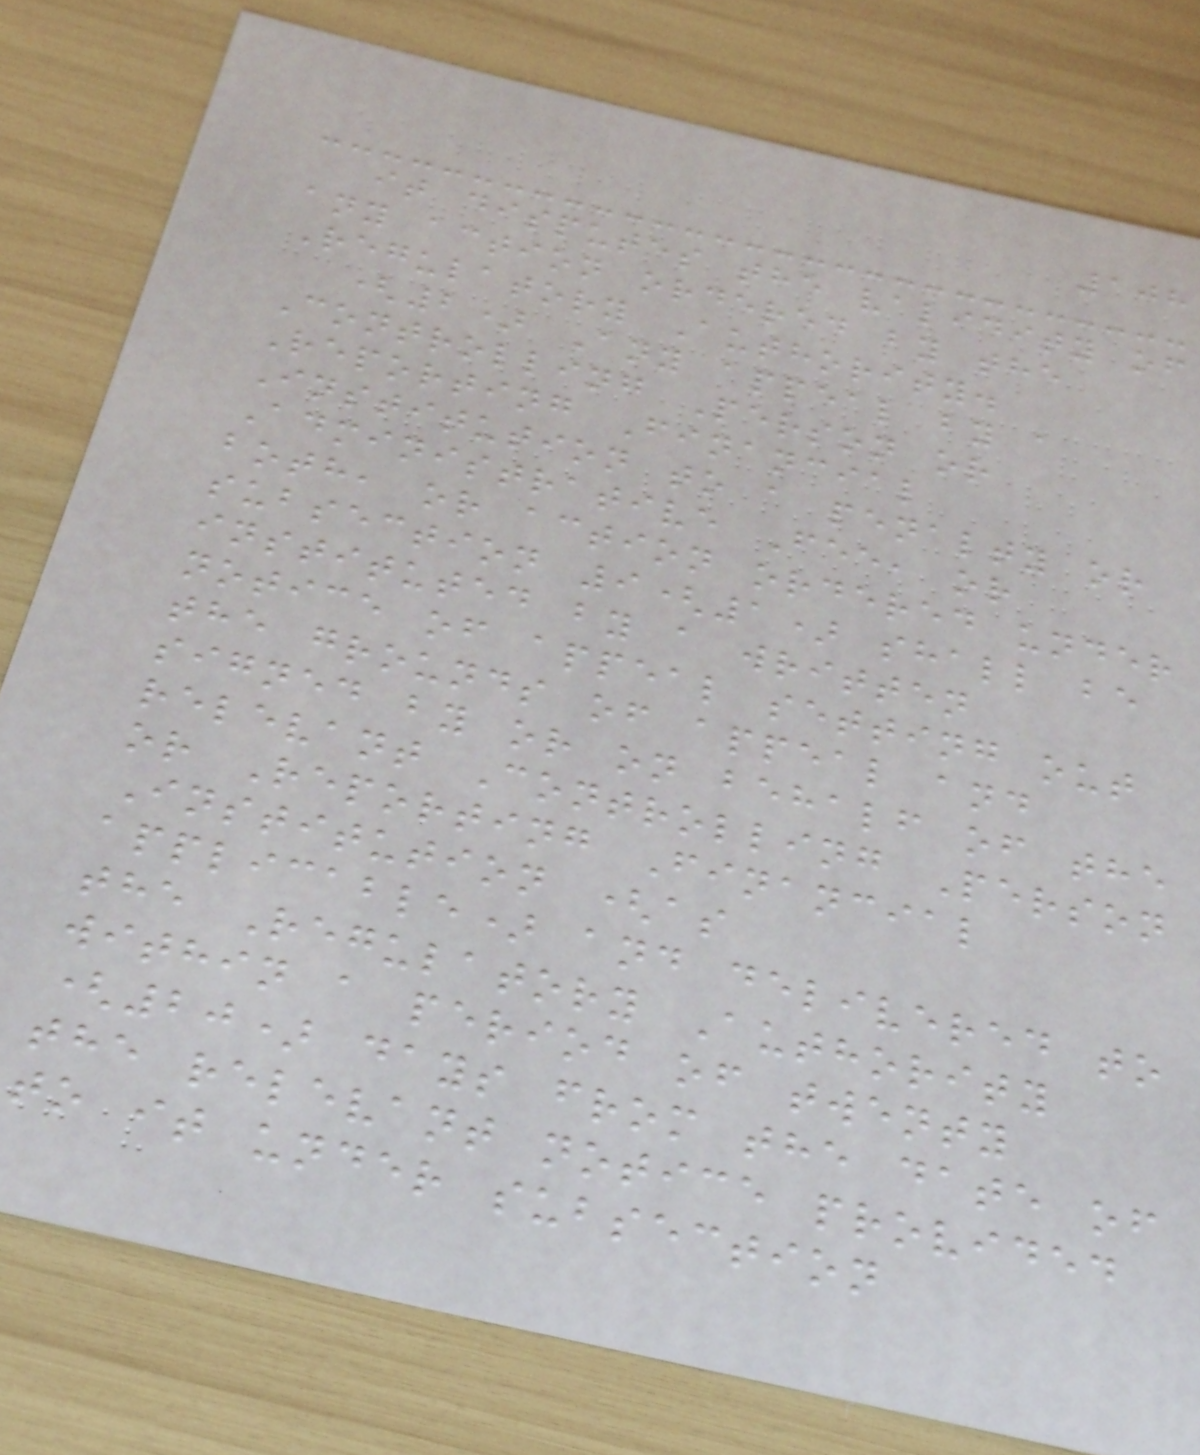108
it disputes the validity of
any action ordered by the
Regulatory Authority.
(2) Any appeal by a
Controlling Person or
Reporting Financial
Institution to a penalty or
Administrative Fee, or
both, or action ordered under
subsection 9(1) shall be
instituted by a written
notice of appeal setting out
the grounds of appeal and
signed by or on behalf of the
relevant Controlling Person
or Reporting Financial
Institution (as
applicable) and delivered to
the Regulatory Authority
within a period of twenty
(20) days from the date of
the relevant notice provided
to it under subsection
